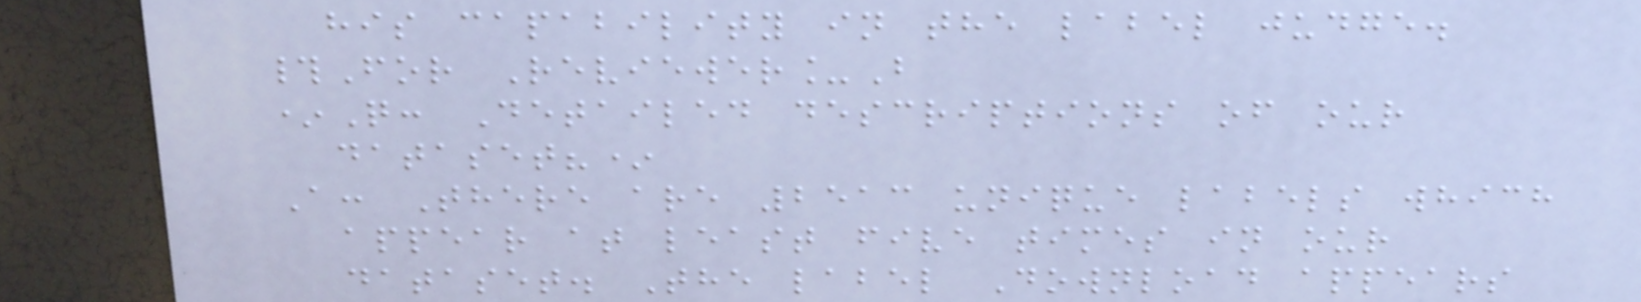his capability in the label judge.
#For Reviewer_B
*Q: Detailed descriptions of our
dataset?*
A: There are 2513 unique labels which
appear at least five times in our
dataset. The label Download appears
